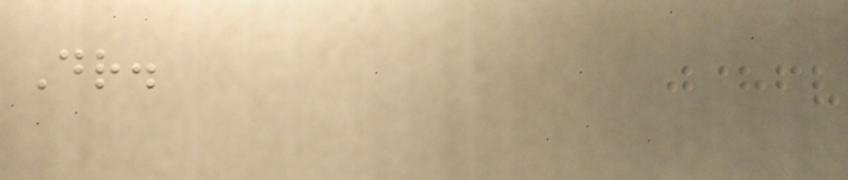Dr.
